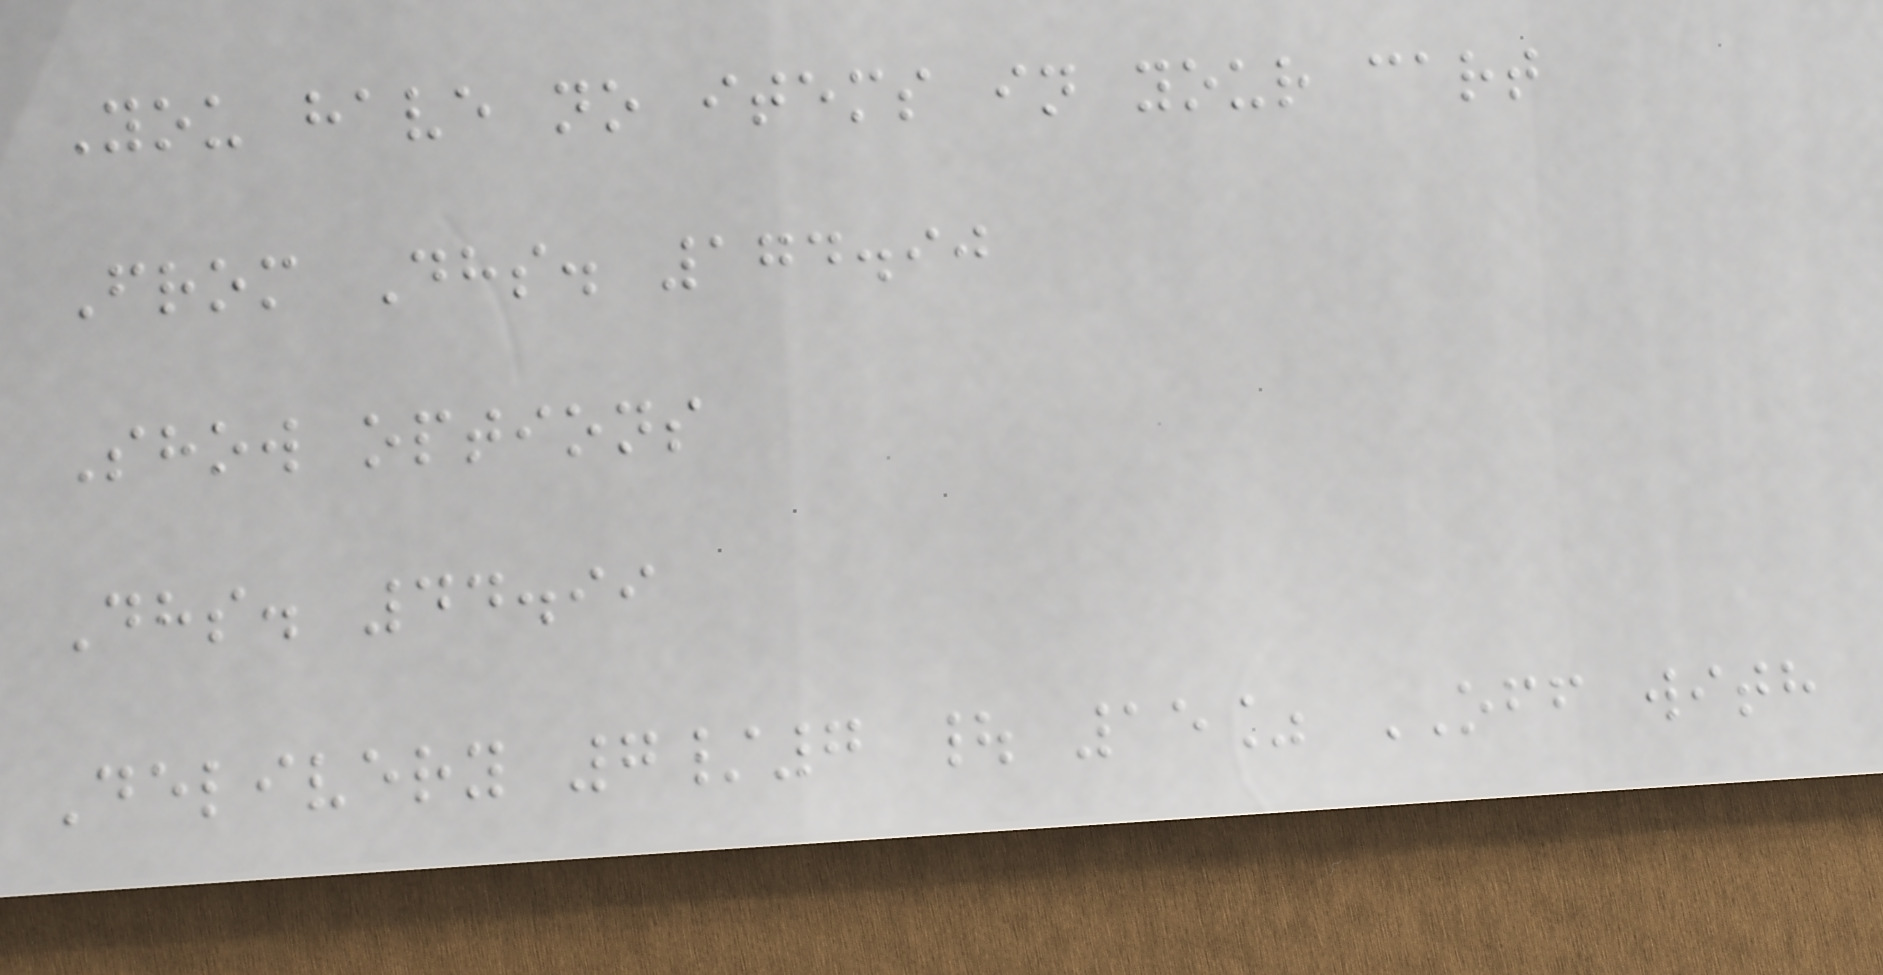You have no items in your cart
From Dhs. 174.90
Show options
Dhs. 44.99
Delivery 7/7 | 15% OFF with
